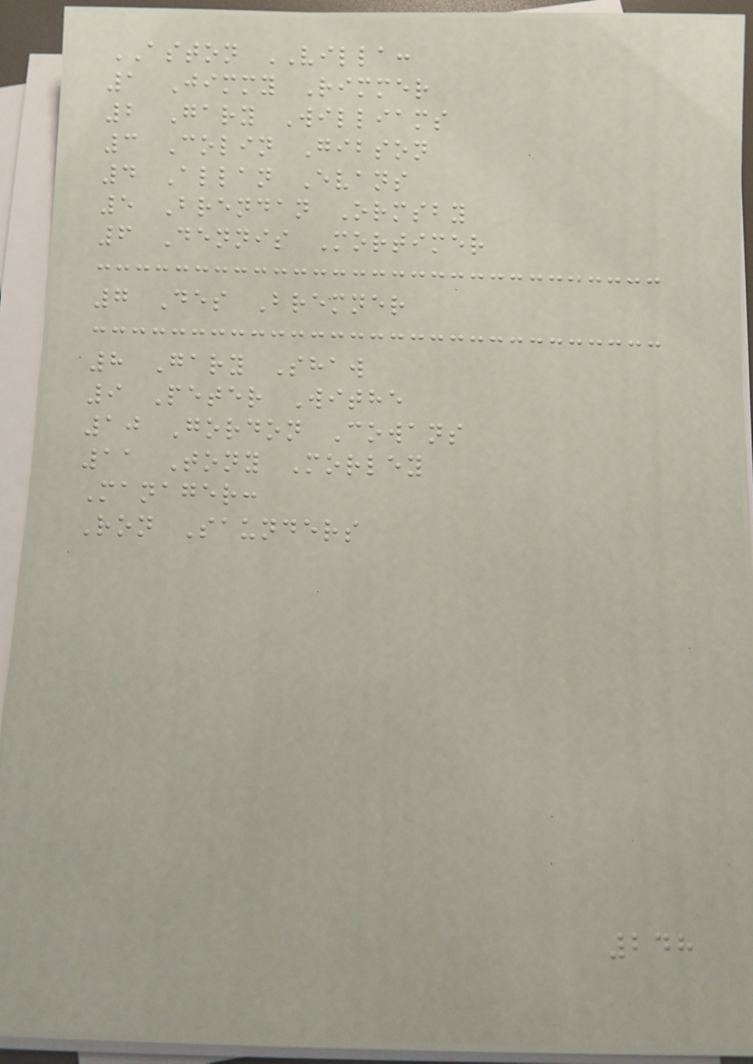ASTON VILLA:
1 Jimmy Rimmer
2 Gary Williams
3 Colin Gibson
4 Allan Evans
5 Brendan Ormsby
6 Dennis Mortimer
7 Des Bremner
8 Gary Shaw
9 Peter Withe
10 Gordon Cowans
11 Tony Morley
Manager:
Ron Saunders
248
